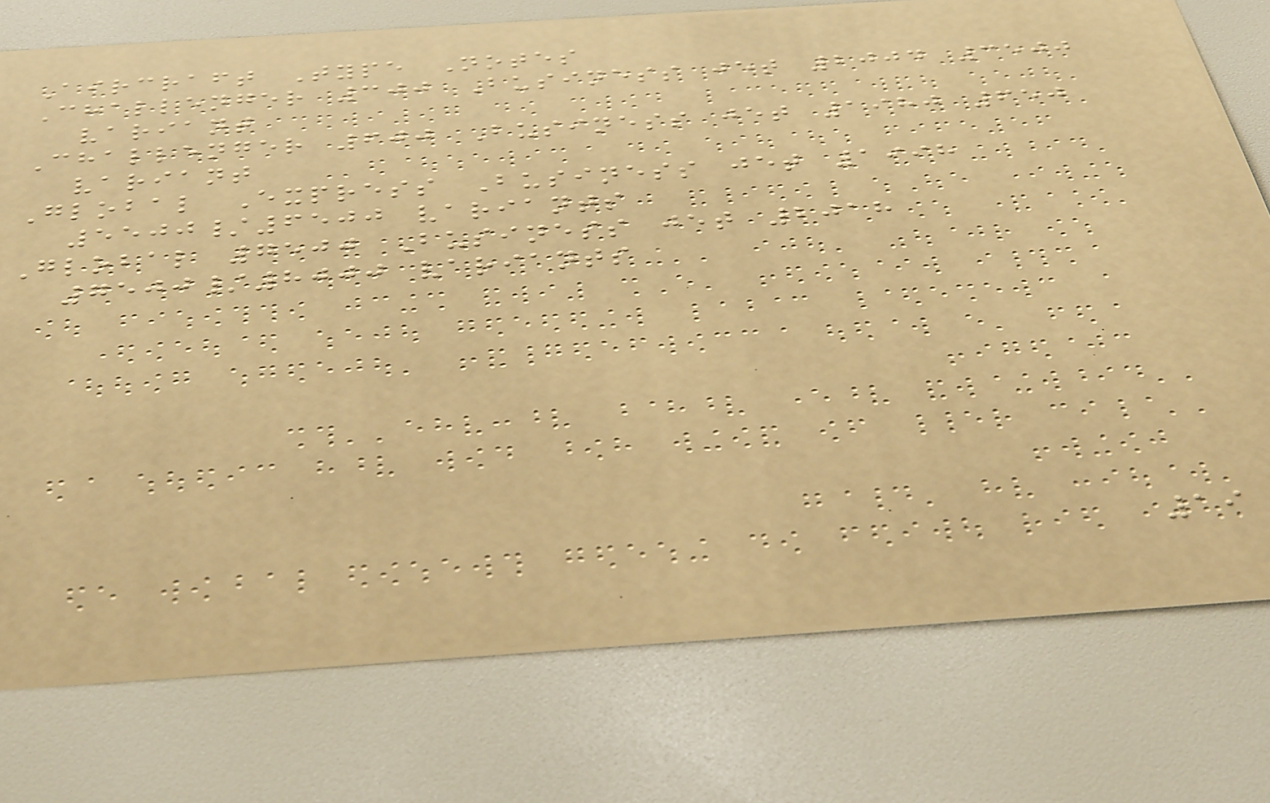Aircraft Type Notes
Challenger 300 Business jet 2004 3500
variant
Challenger 600 Business jet 1980 650
variant
Global Express Business jet 1998
5500/6500 variants
Global 7500 Business jet 2018
7500/8000 variants
19
